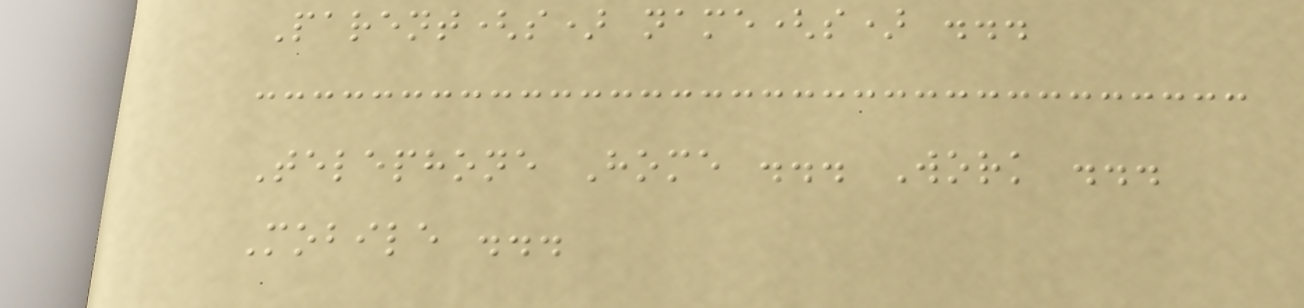Parent(s) name(s) ...
Telephone Home ... Work ...
Mobile ...
